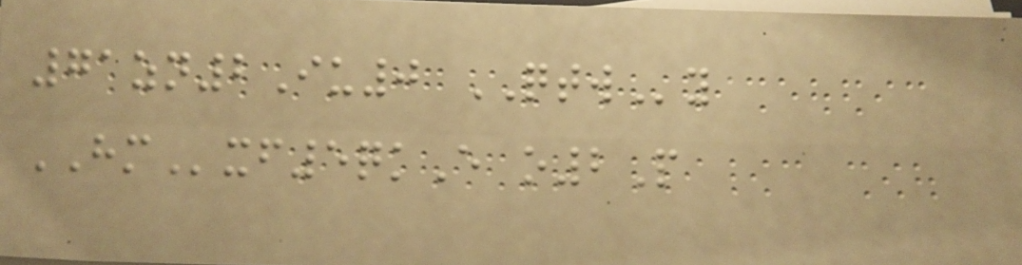71zn2Iu0 QTWy
HMxf5qkE o2P
